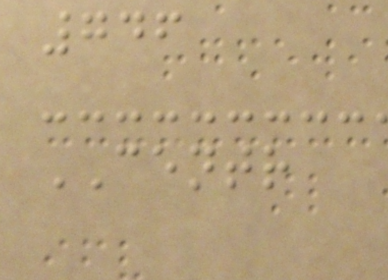746
CENTR
